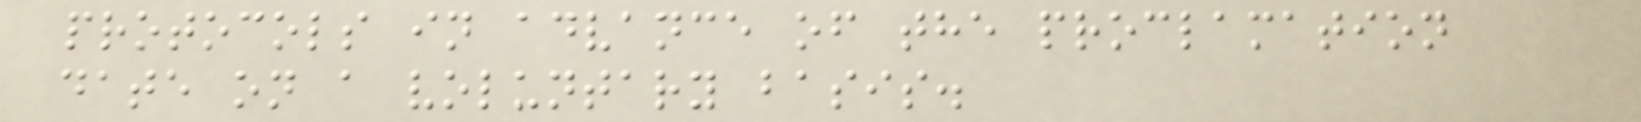protocols in advance of the proclamation
date on a voluntary basis.
